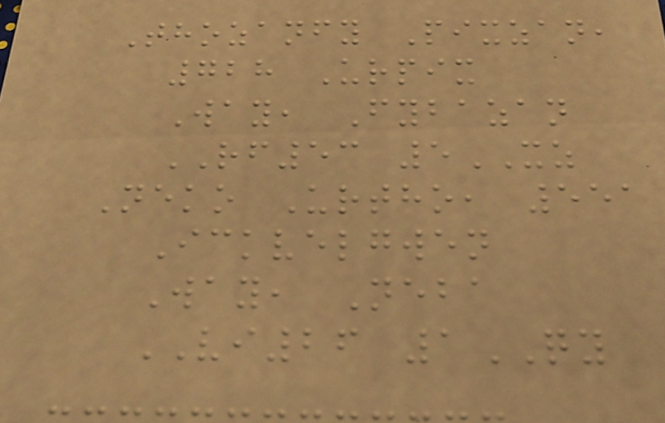Thozanfy Pixzan,
728 Urpix
Way, Fybazan
RF53 5XZ
Neko Urtho, 551
Ickvelgwen
Way, Neba
VI26 1QY
